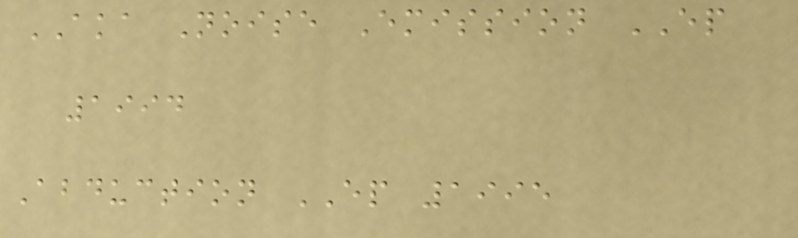AKA Noise Emission EP
1994
Abduction EP 1995
